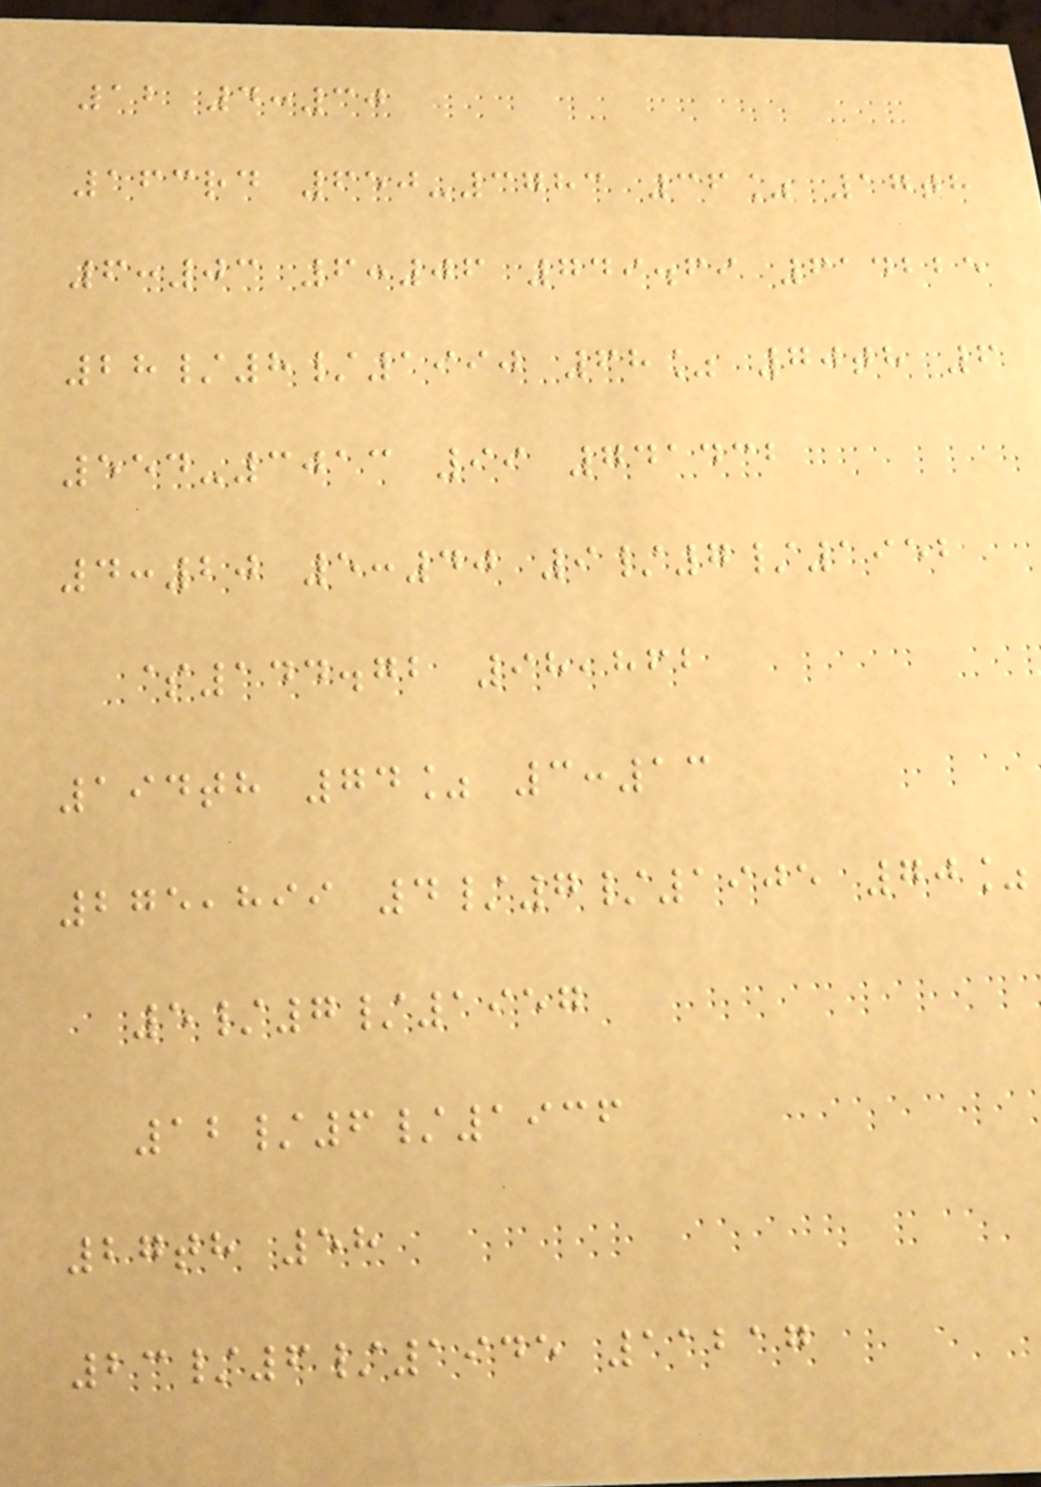12 4:30
163rd 650-3783 36% 17th
6:03 6:06 749.69 614225
28/8/1990 68% 70th 6
554-3013 99 741432
4:20 5:40 9/7/1952
$144.72 98,862
194th 74% 3:13
275,899 4/7/1905 70%
5/7/1957
12/6/1936
27th 58
23/6/1945 11217
